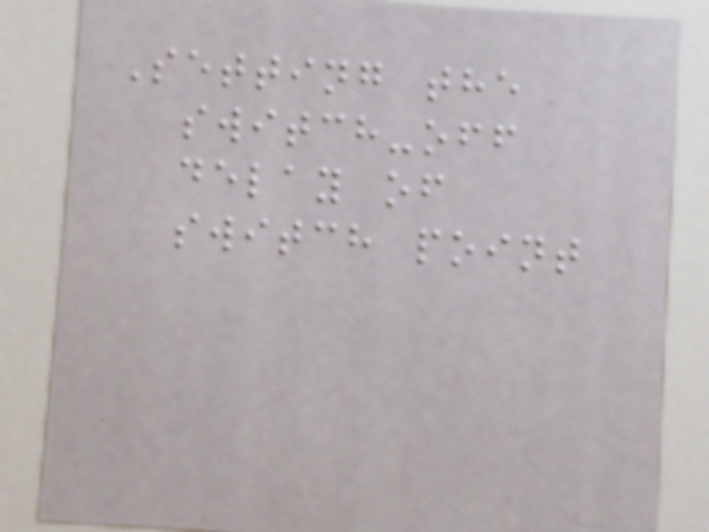Setting the
switch-off
delay of
switch point
